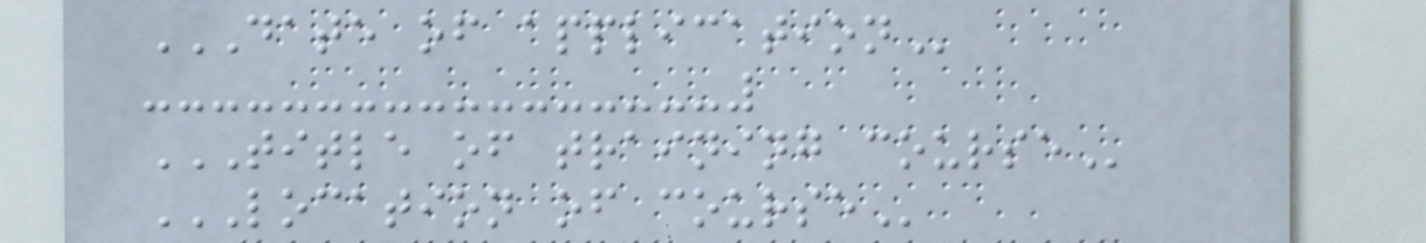DATE OF APPLICATION
TITLE OF TRAINING COURSE
LOCATION OF COURSE
